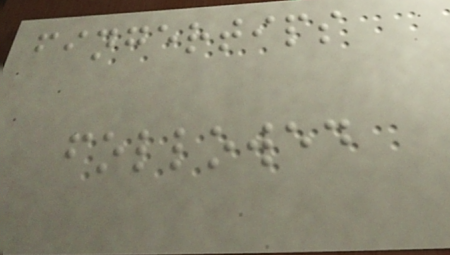fingertips
followed
